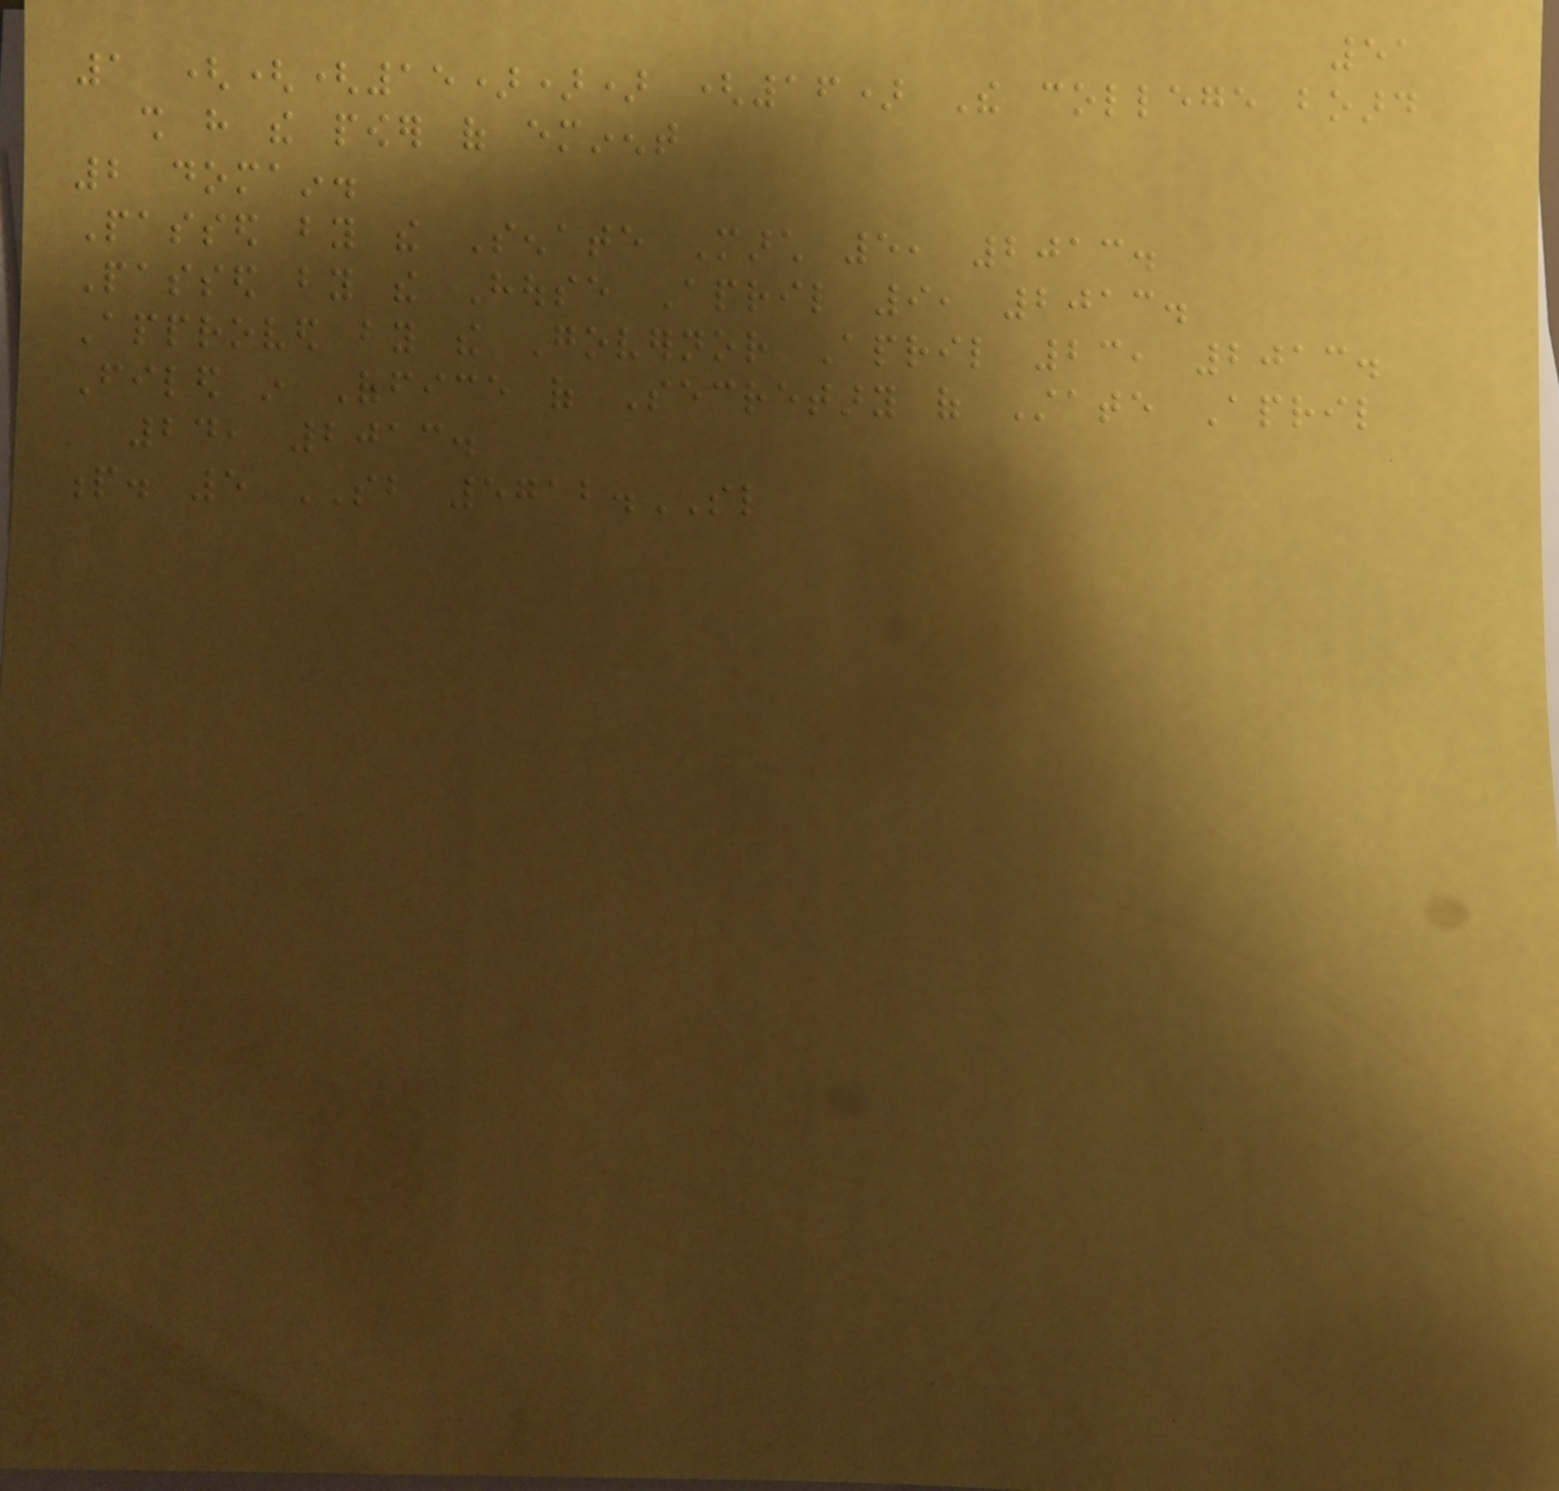51
1 (((15))) (16) The college board
shall have the power of eminent
2 domain.
Passed by the Senate March 5, 2013.
Passed by the House April 9, 2013.
Approved by the Governor April 23, 2013.
Filed in Office of Secretary of State April
24, 2013.
p. 5 SB 5712.SL
